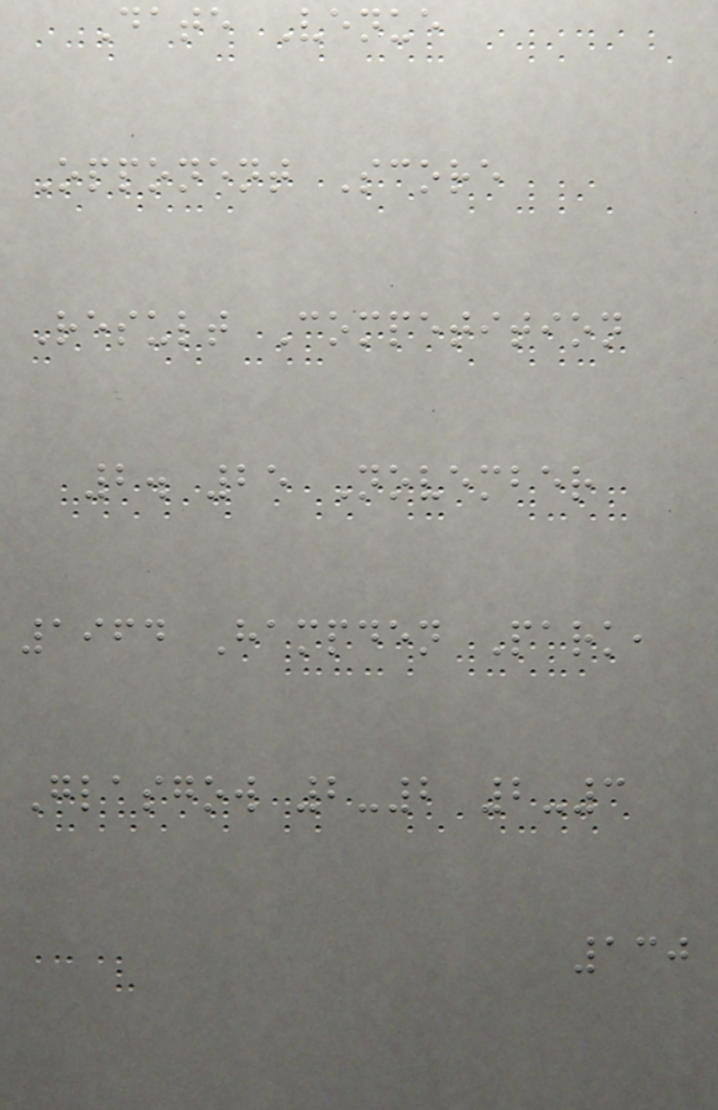Date Venue
Opponent Score
Result Competition
2. 25 November
1964 Hampden Park,
Glasgow 2-2 2-3
130
